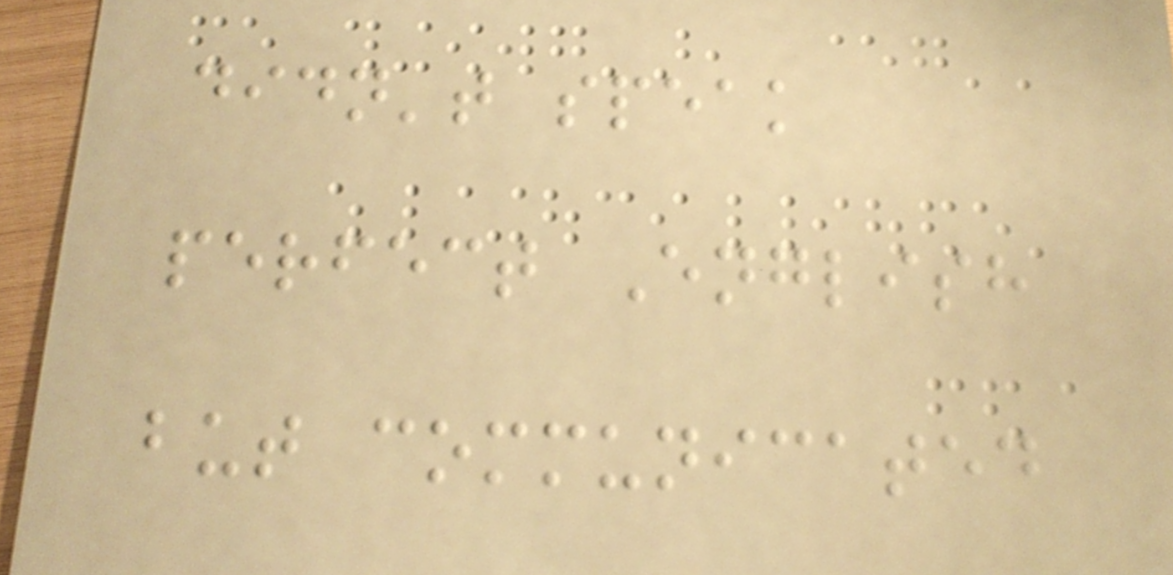didn't speak
perfect English
but communicated
